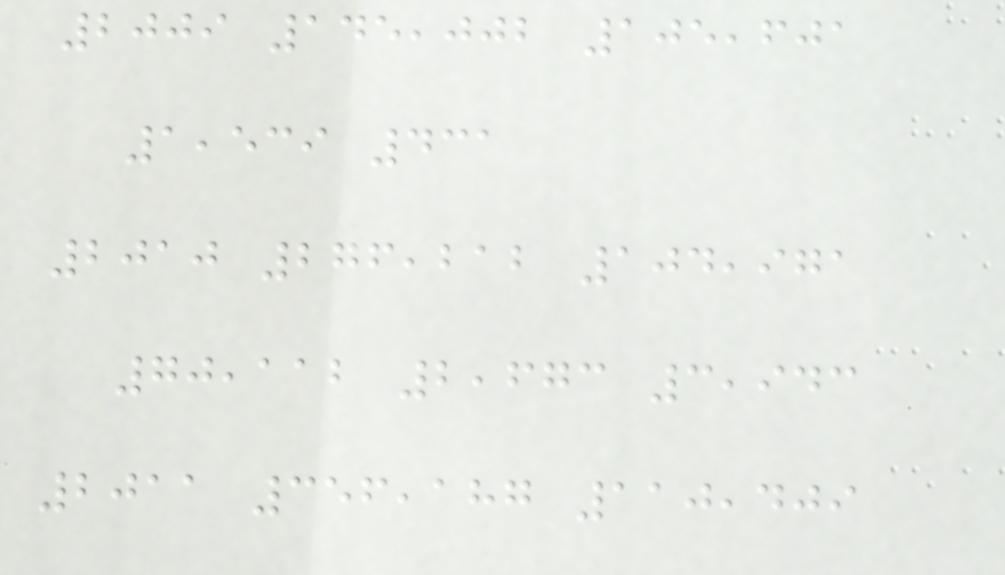2009 145,002 105,601
1,539 431
2010 276,212 104,971
70,112 2,673 3,943
2011 356,187 110,409
